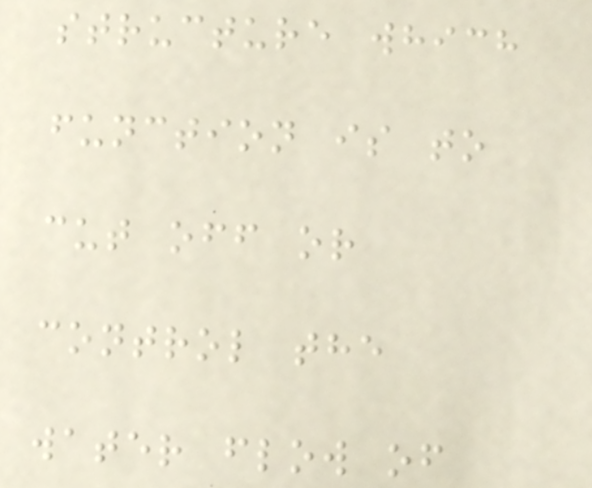structure which
function is to
cut off or
control the
water flow of
